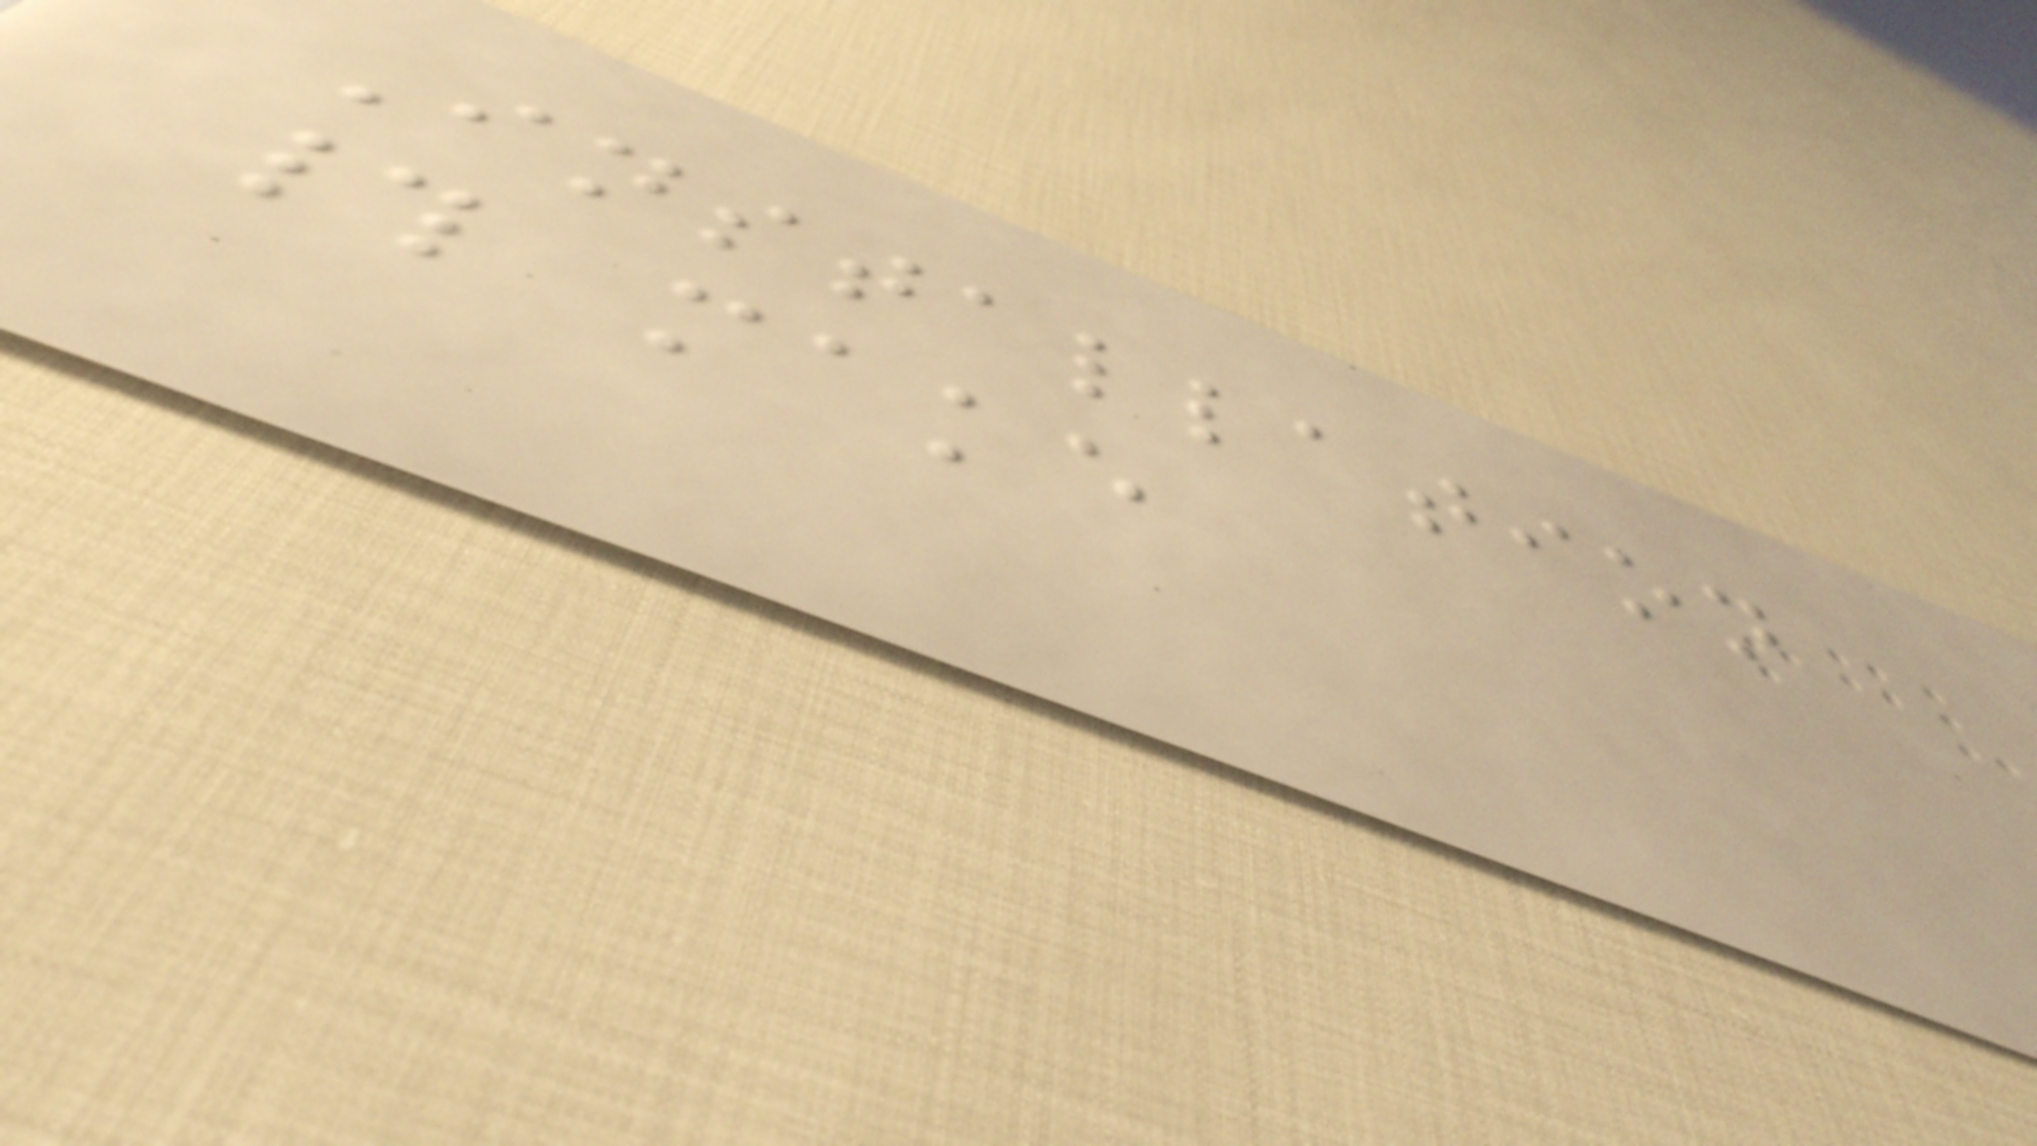Installation
# make
